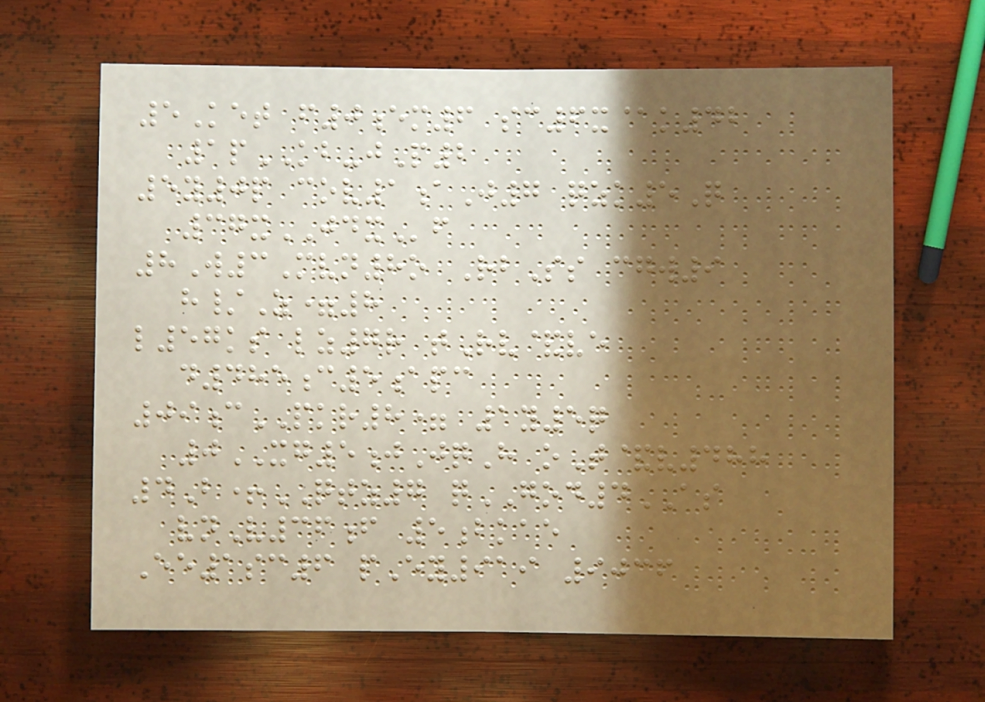5Ket f0em6 sc6x@k42
1pKB-jP2
5y0p cov1aJ7 qzk5Q
37xJDXf
8W3Mvn8o RbSs cgw9
h/Z=8
l57ks lz7r tRv&ve
d485c5apc
09cPKR8= 1y5q
0XG5jJqH oT&v488
4B+QTZ7 qGOD4AS
vnV36f 5bkae
Ee1sc6 pEy919 9036
